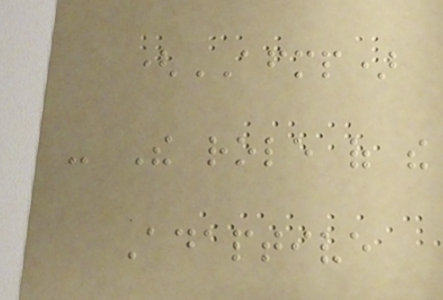(AFMP)
- The role of the
Adaptive
